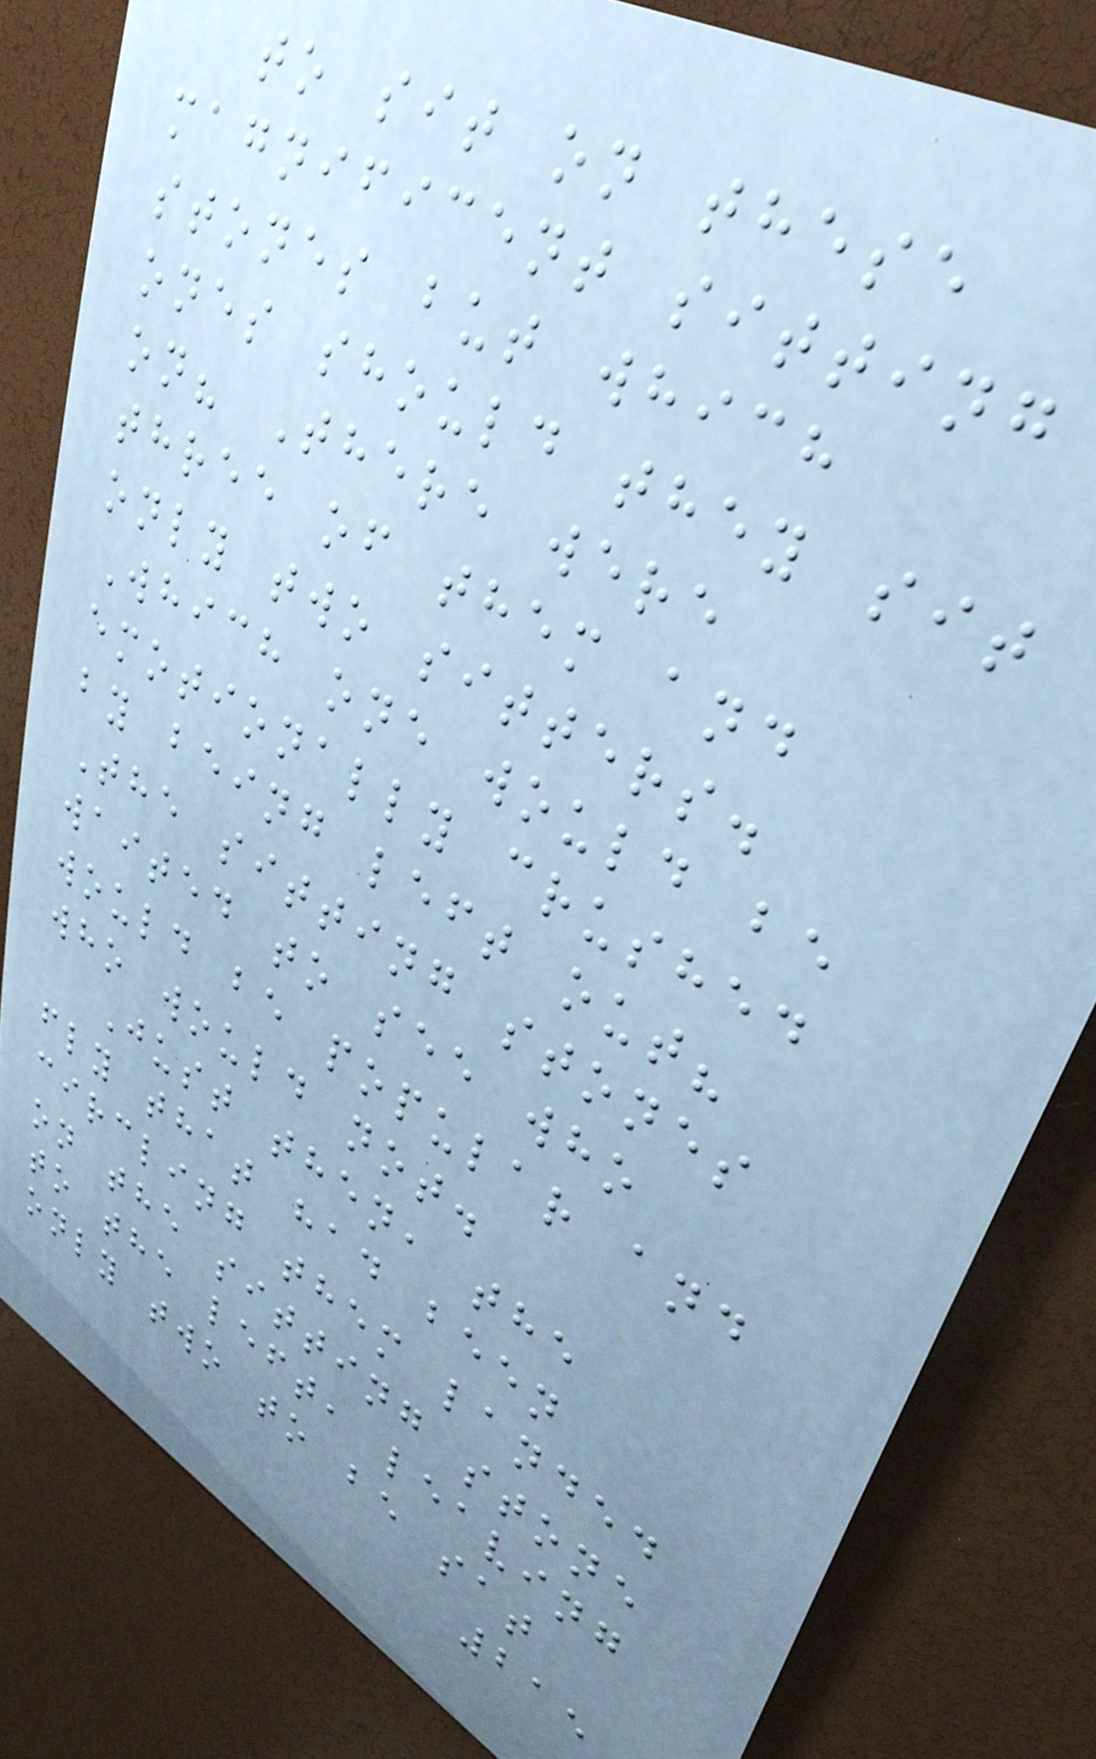to sit on these
magnificent sitting
stones but which
ones should they sit
on? There were
three of them and
only two sitters.
Which one would be
emotionally crushed
by being left out?
The sitting stones
waited to see who
would be popular and
who would not.
Just then, the
fly that had been
circling them landed
on the sitting stone
to the left, leaving
only two to be sat
215
